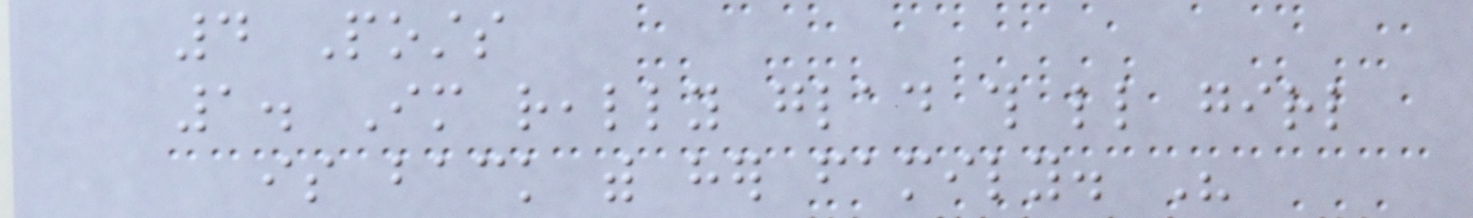4 Posts
1. Im really glad this little girl
is back with her family. His
